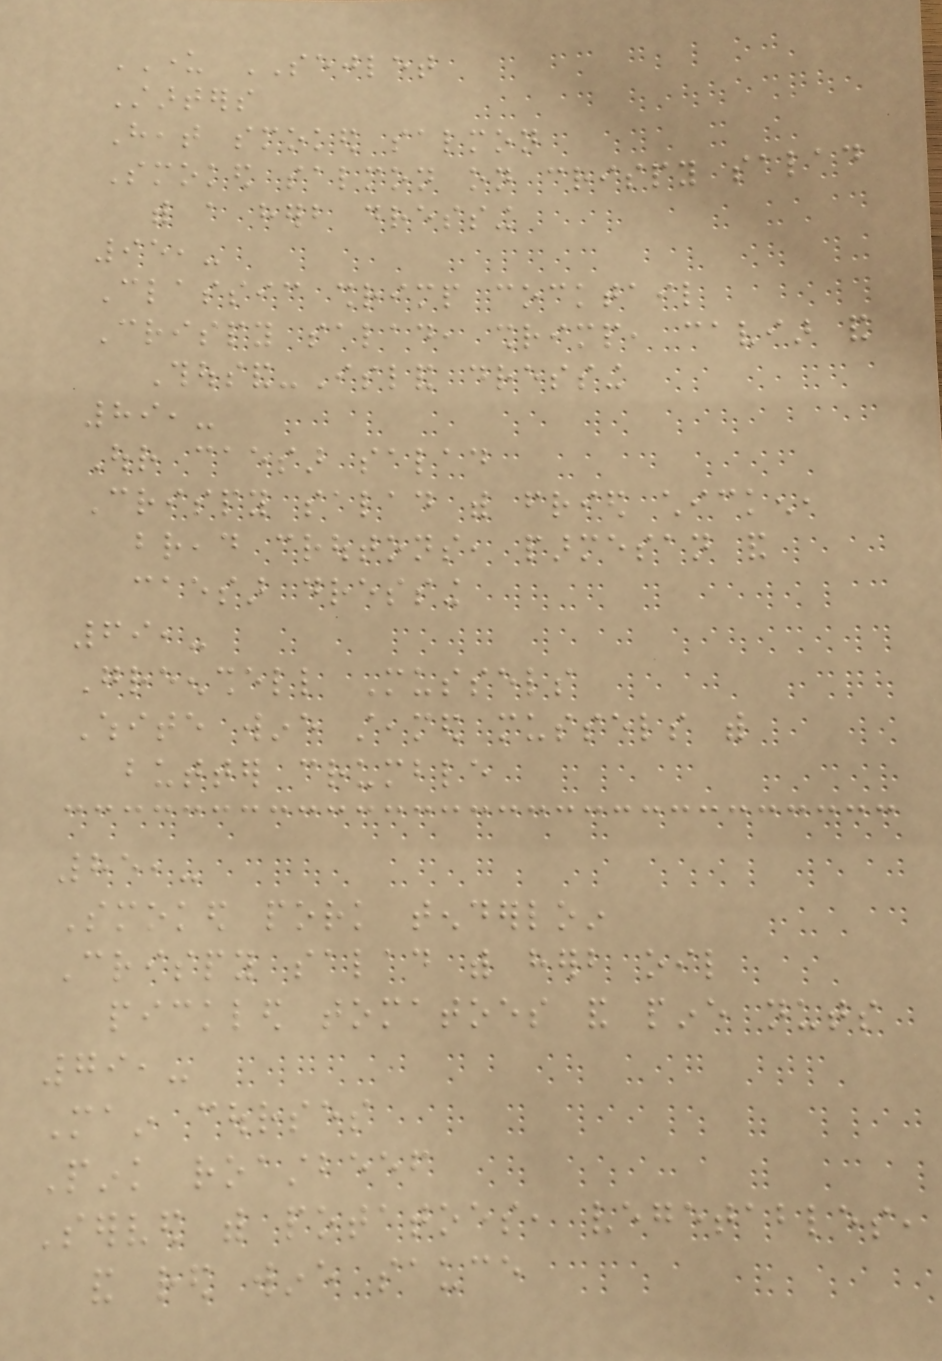UNDER SEJLET
Starters
Heat smoked salmon
Smoked salmon on crispy salad
with a herb dressing
95,-
Classic shrimp cocktail
Crispy salad, shrimp, caviar and
Thousand-Island dressing
89,-
Our caesar salad
Crispy salad with fried chicken,
bread croutons, parmesan and
caesar dressing
69,-
Greenshell Mussels
White wine steamed mussels with
butter crumble
85,-
Smoked pork tenderloin
Crispy salad with herb oil
pickled tomatoes and pine nuts
79,-
Main courses
Pink roastbeef
Served with potatoes, vegetables,
and red wine sauce
